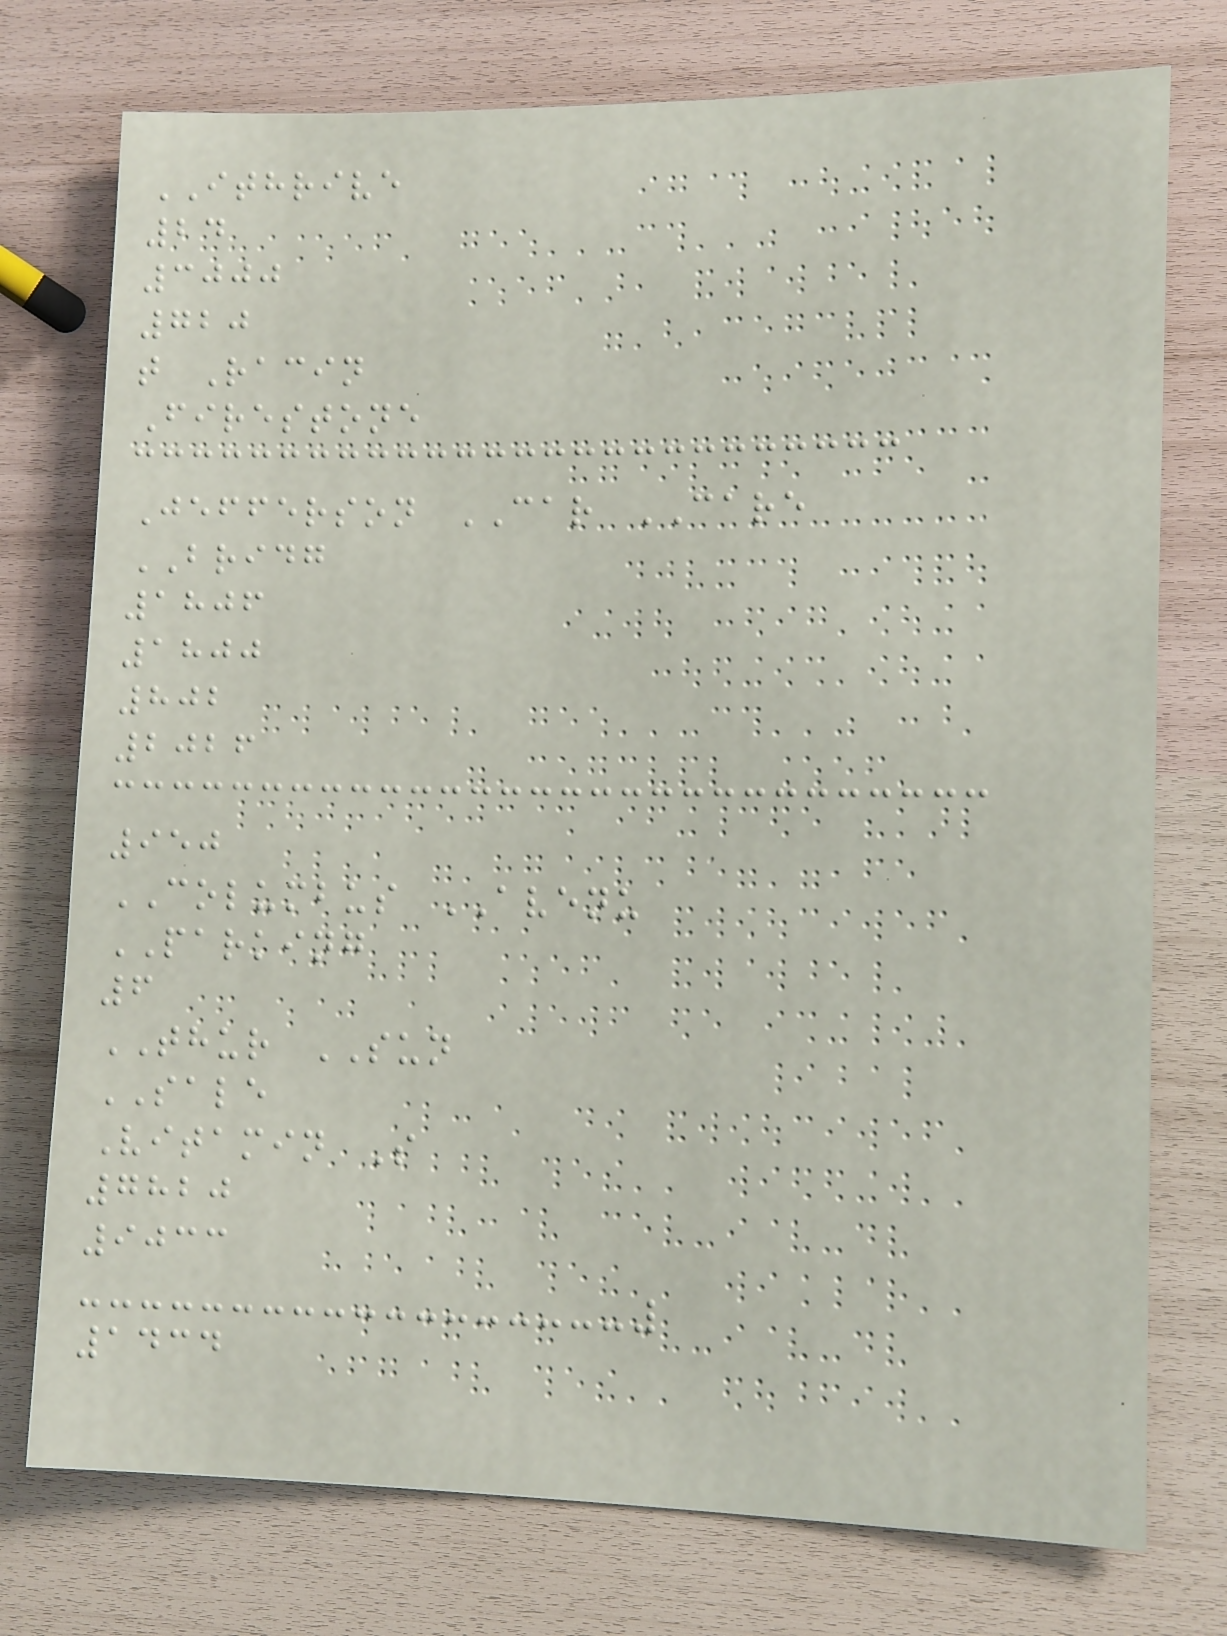ITHRIVE
24
3000
720
t Racin
Firestone
Jefferson CAR CARE
BRIDG
1806
1800
802
2026
950
COLUMBUS AVENU
PARKING
6
THUR SUN
SALE
Vitamin S
7820
9033
1434
